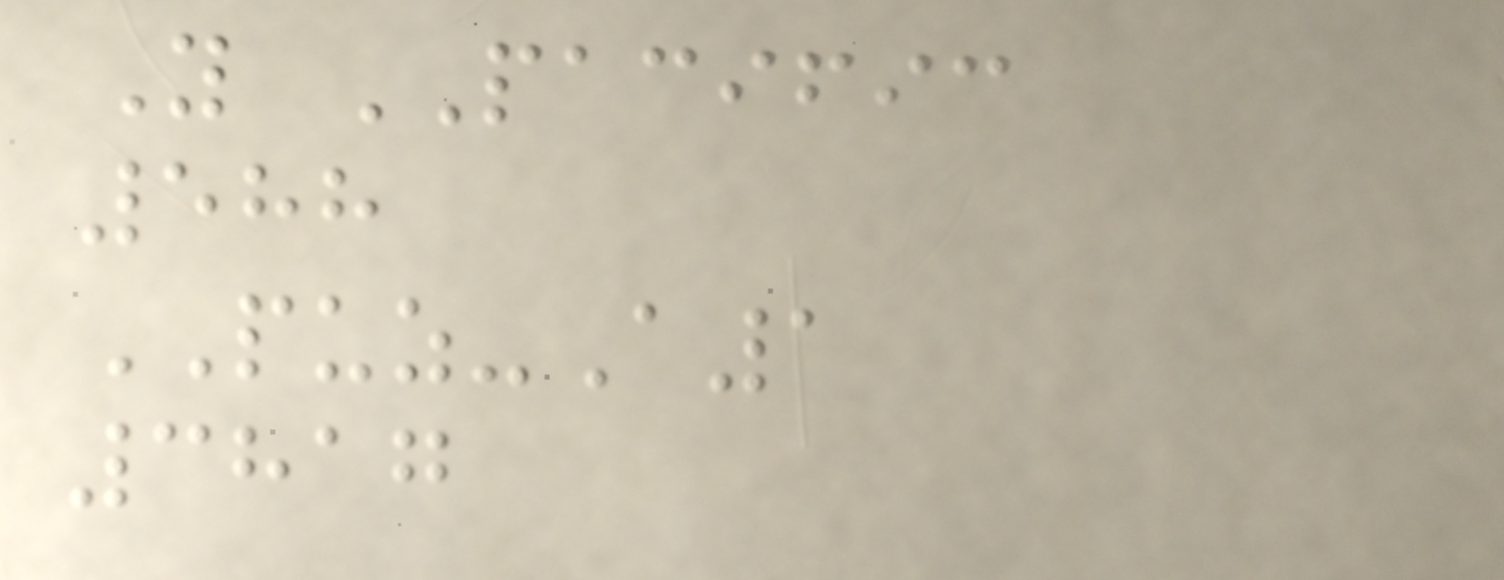Y PACIFIC
588
PUZ-A1
3817
